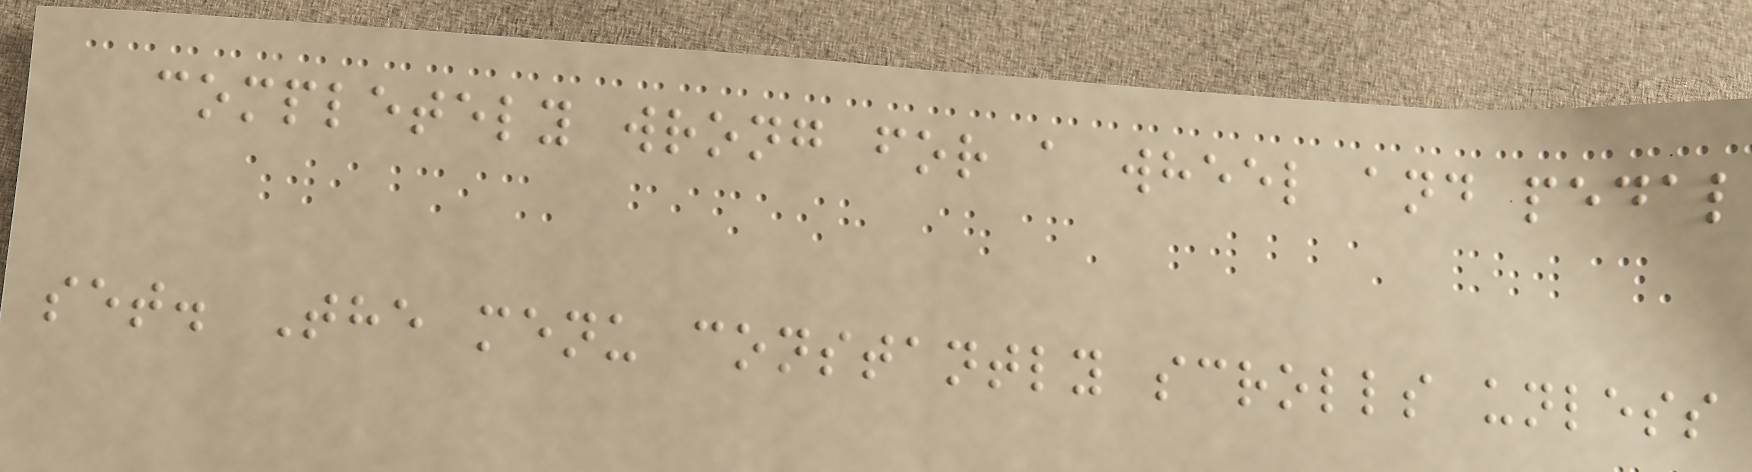completely wrong for a wheel and pedal
set. The menu constantly scrolls unless
